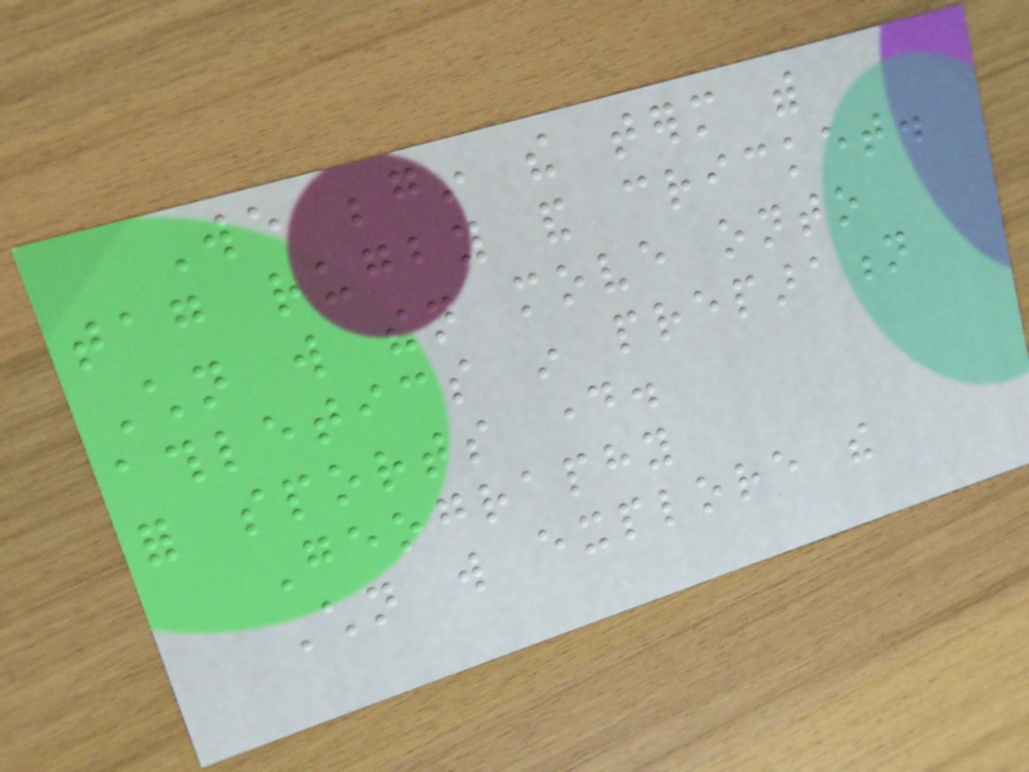We begin the term with
tag rugby and cricket.
Children will then move onto
athletics in preparation
for sports day.
Geography
Children will explore the
